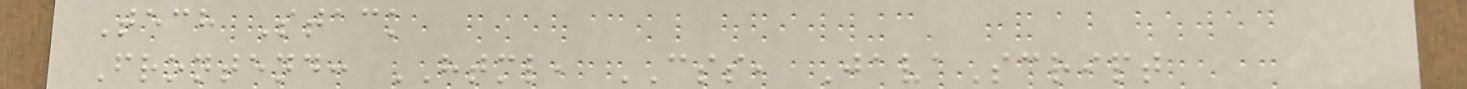Tech Stack
Frontend: HTML, CSS, JavaScript
